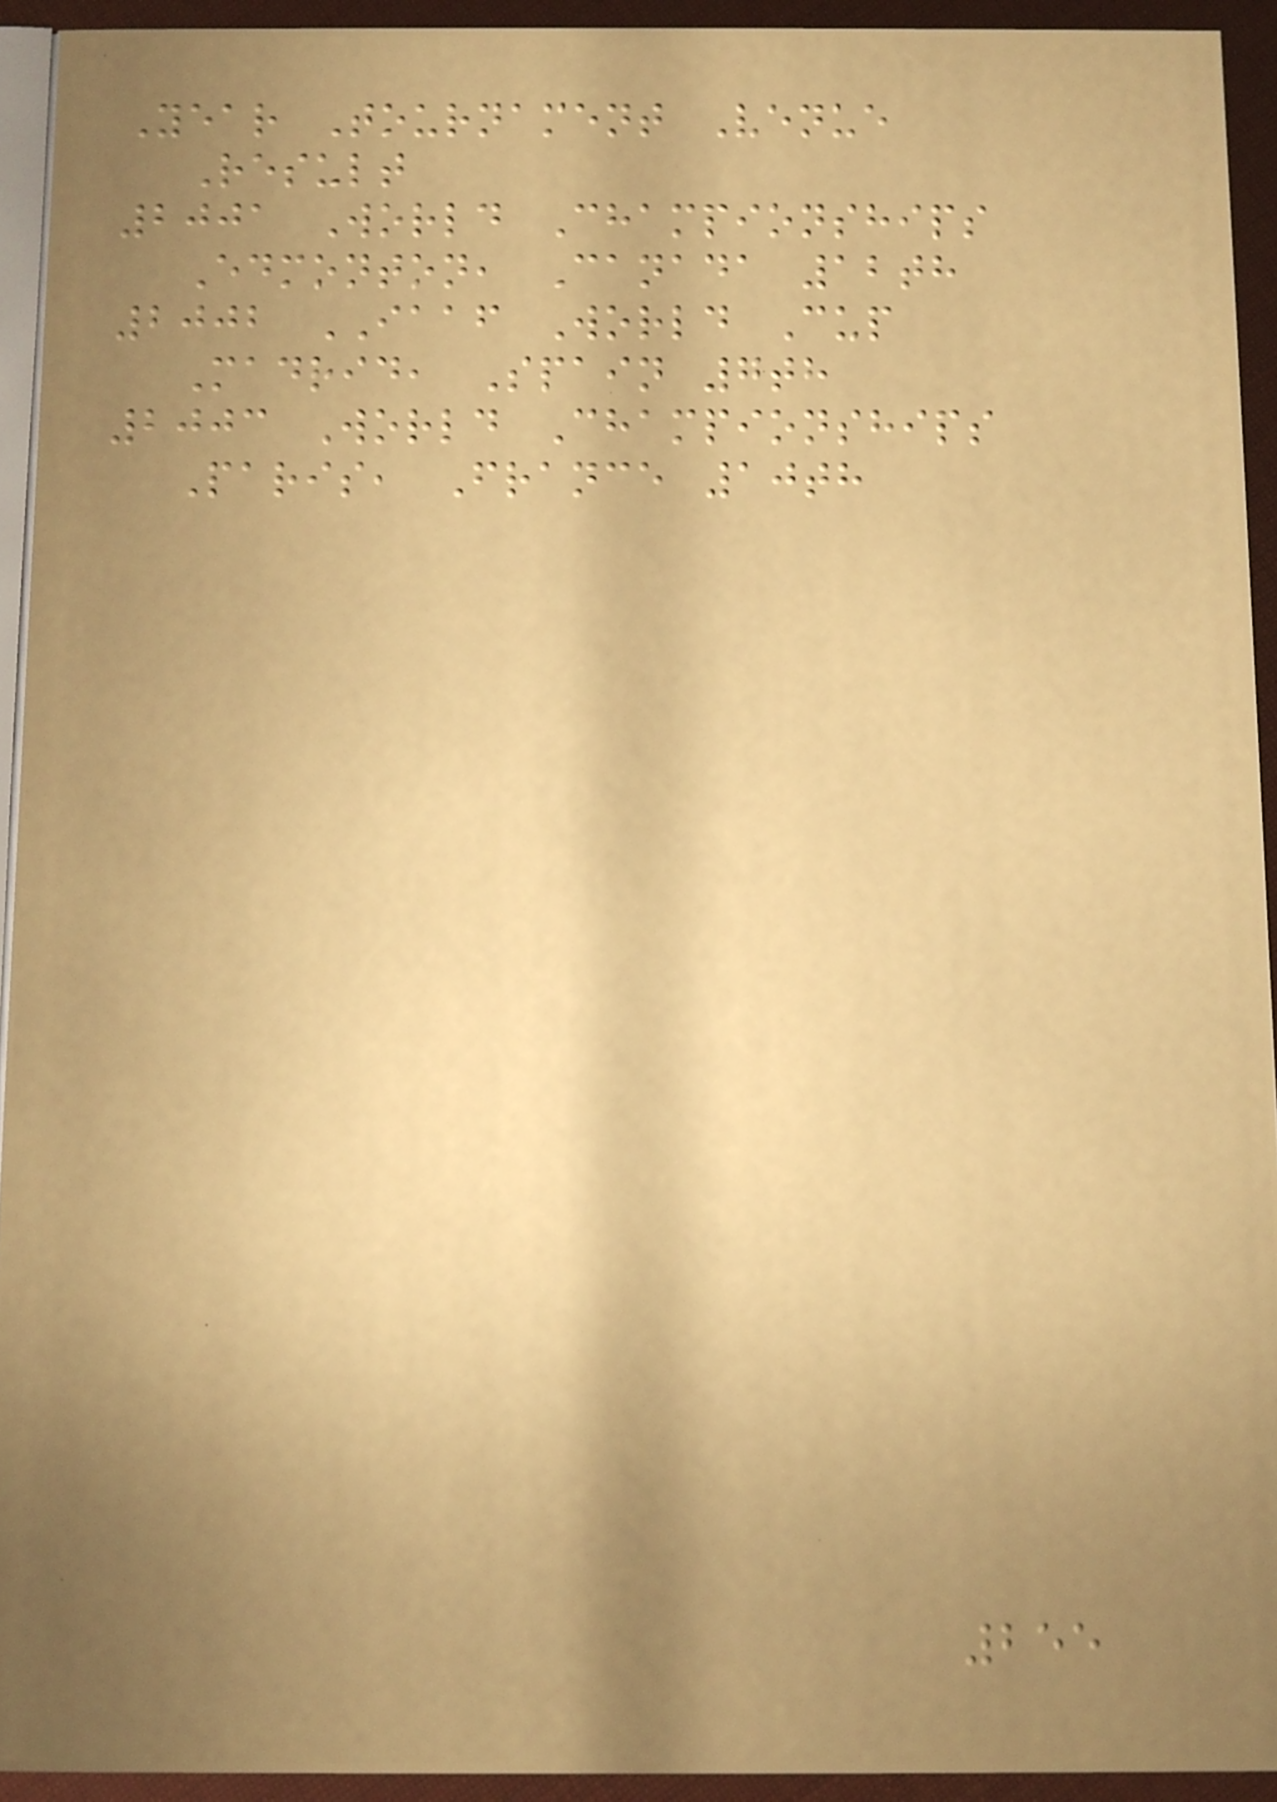Year Tournament Venue
Result
2001 World Championships
Edmonton, Canada 12th
2002 IAAF World Cup
Madrid, Spain 7th
2003 World Championships
Paris, France 10th
255
